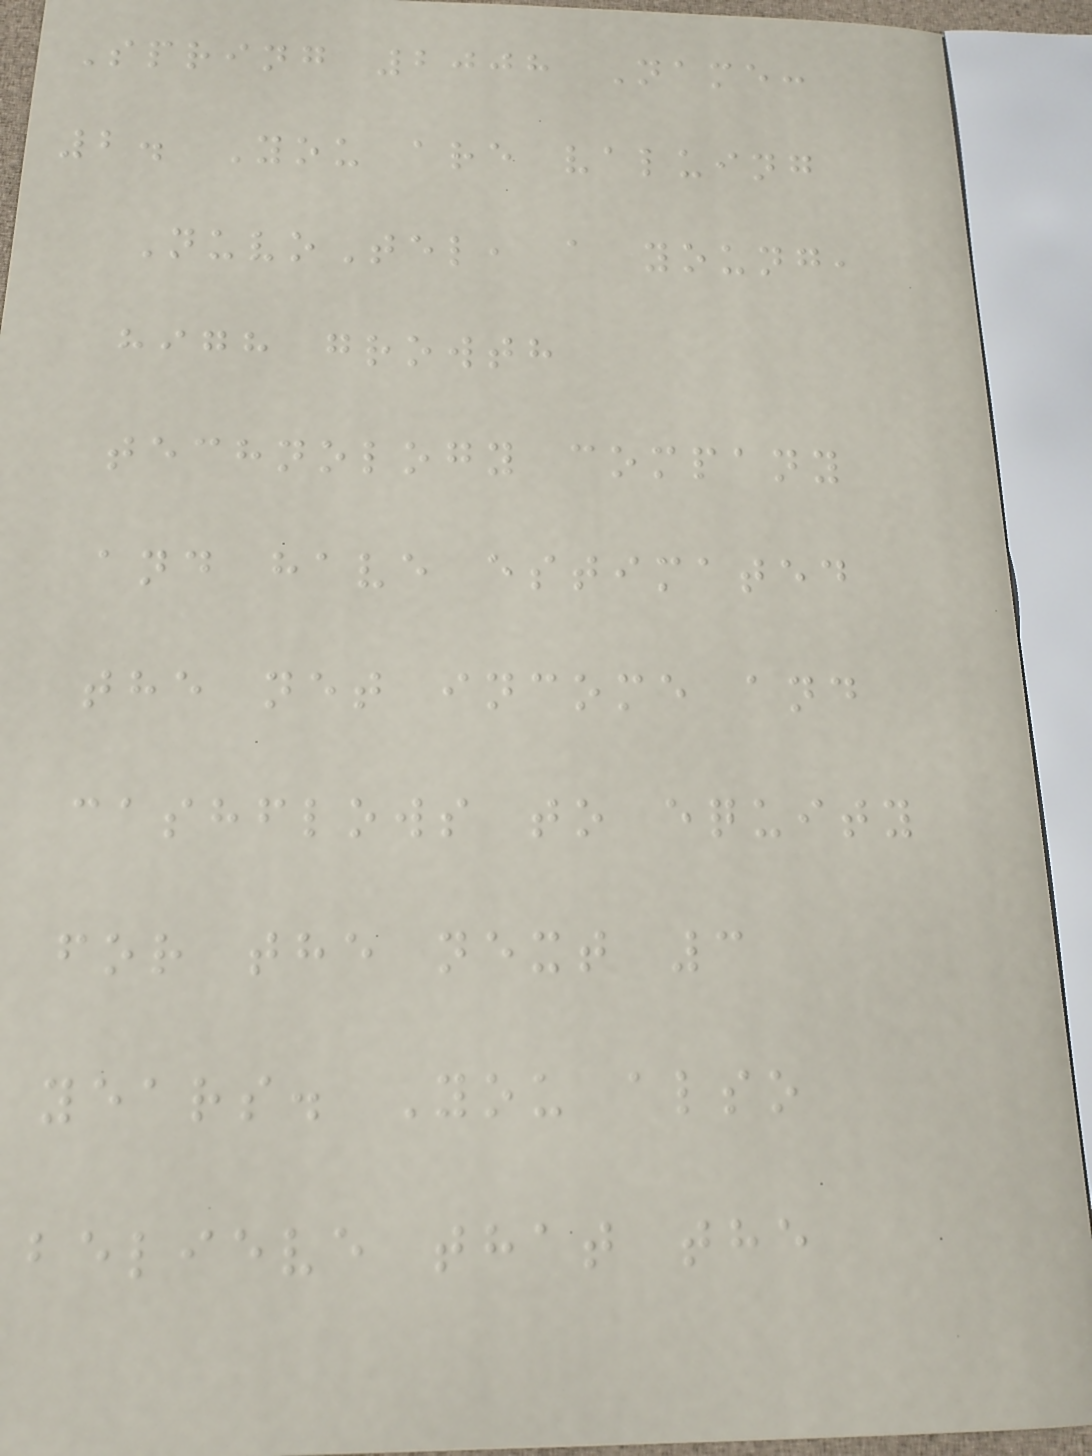Spring 2008 Name:
2. You are valuing
NuvoTel, a young,
high growth
technology company
and have estimated
the net income and
cashflows to equity
for the next 3
years. You also
believe that the
